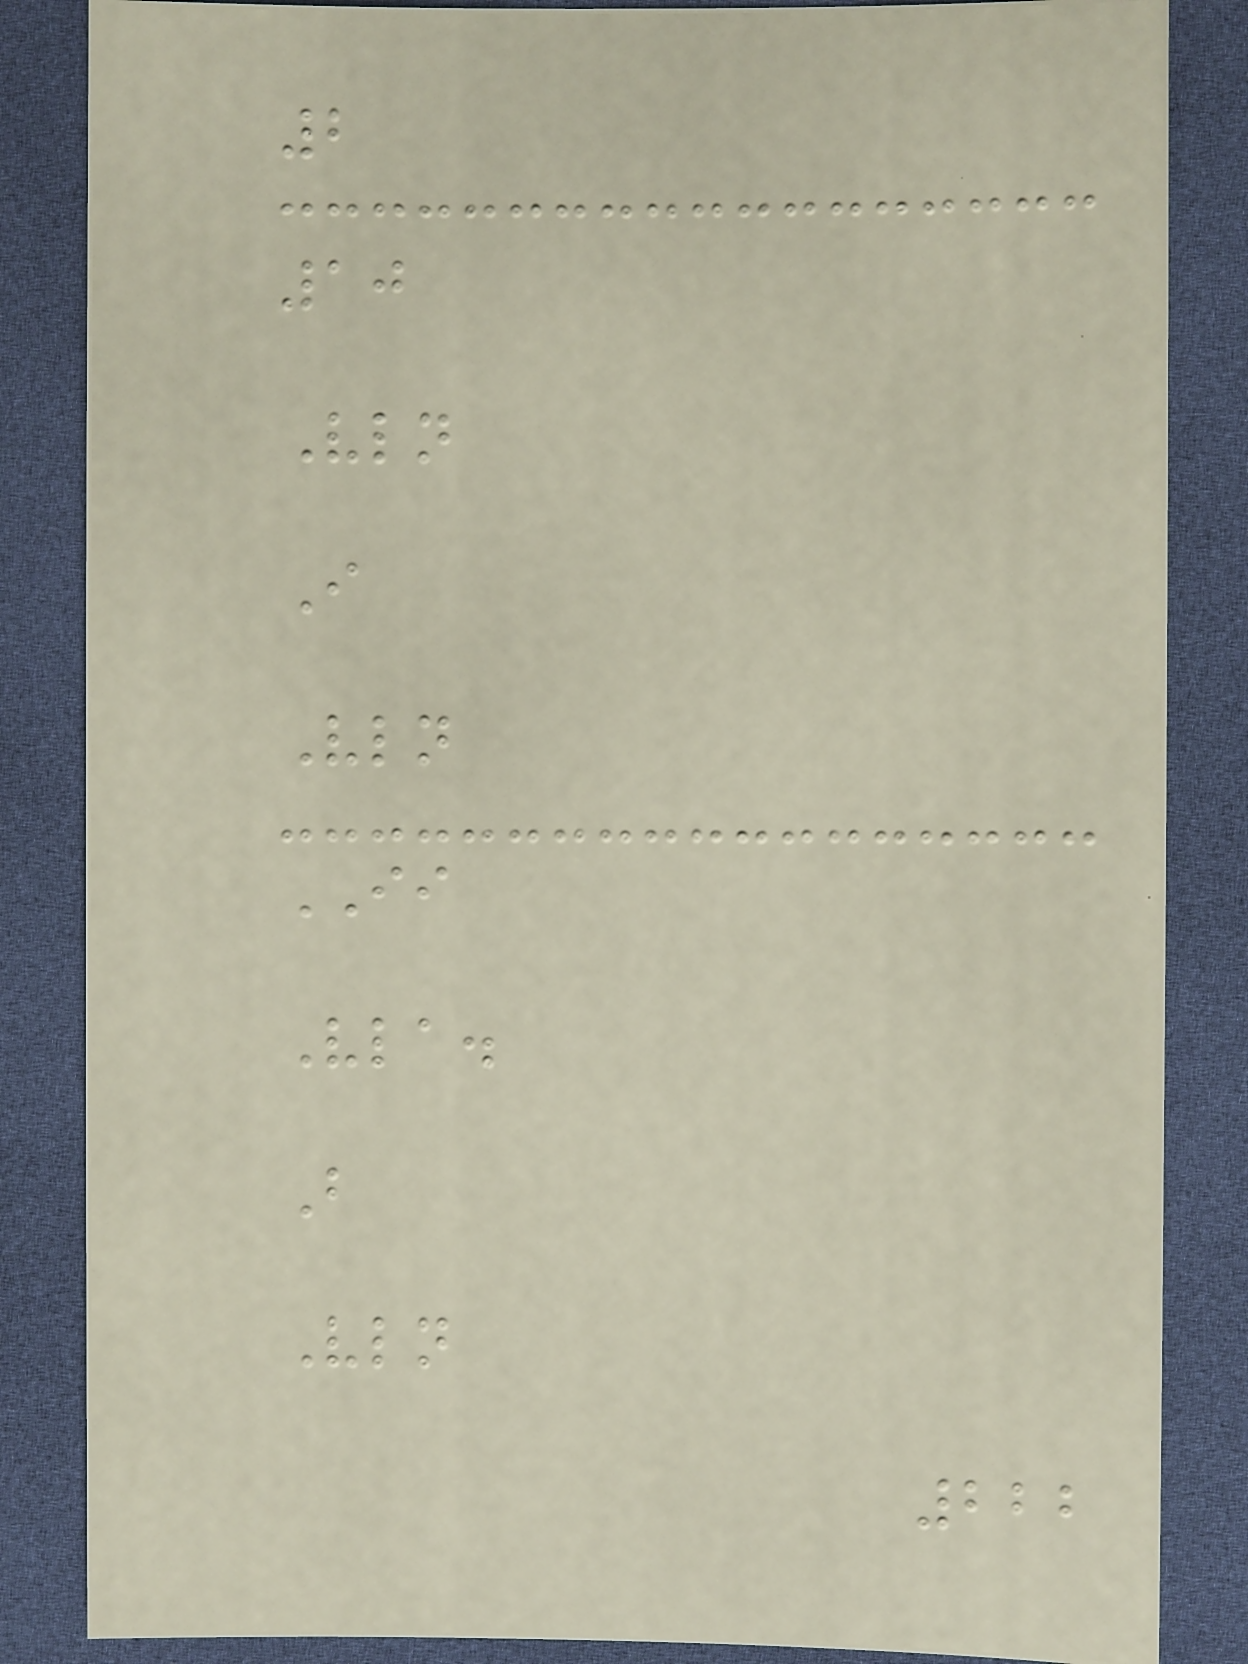2
10
Vln
I
Vln
II
Vla.
B
Vln
222
